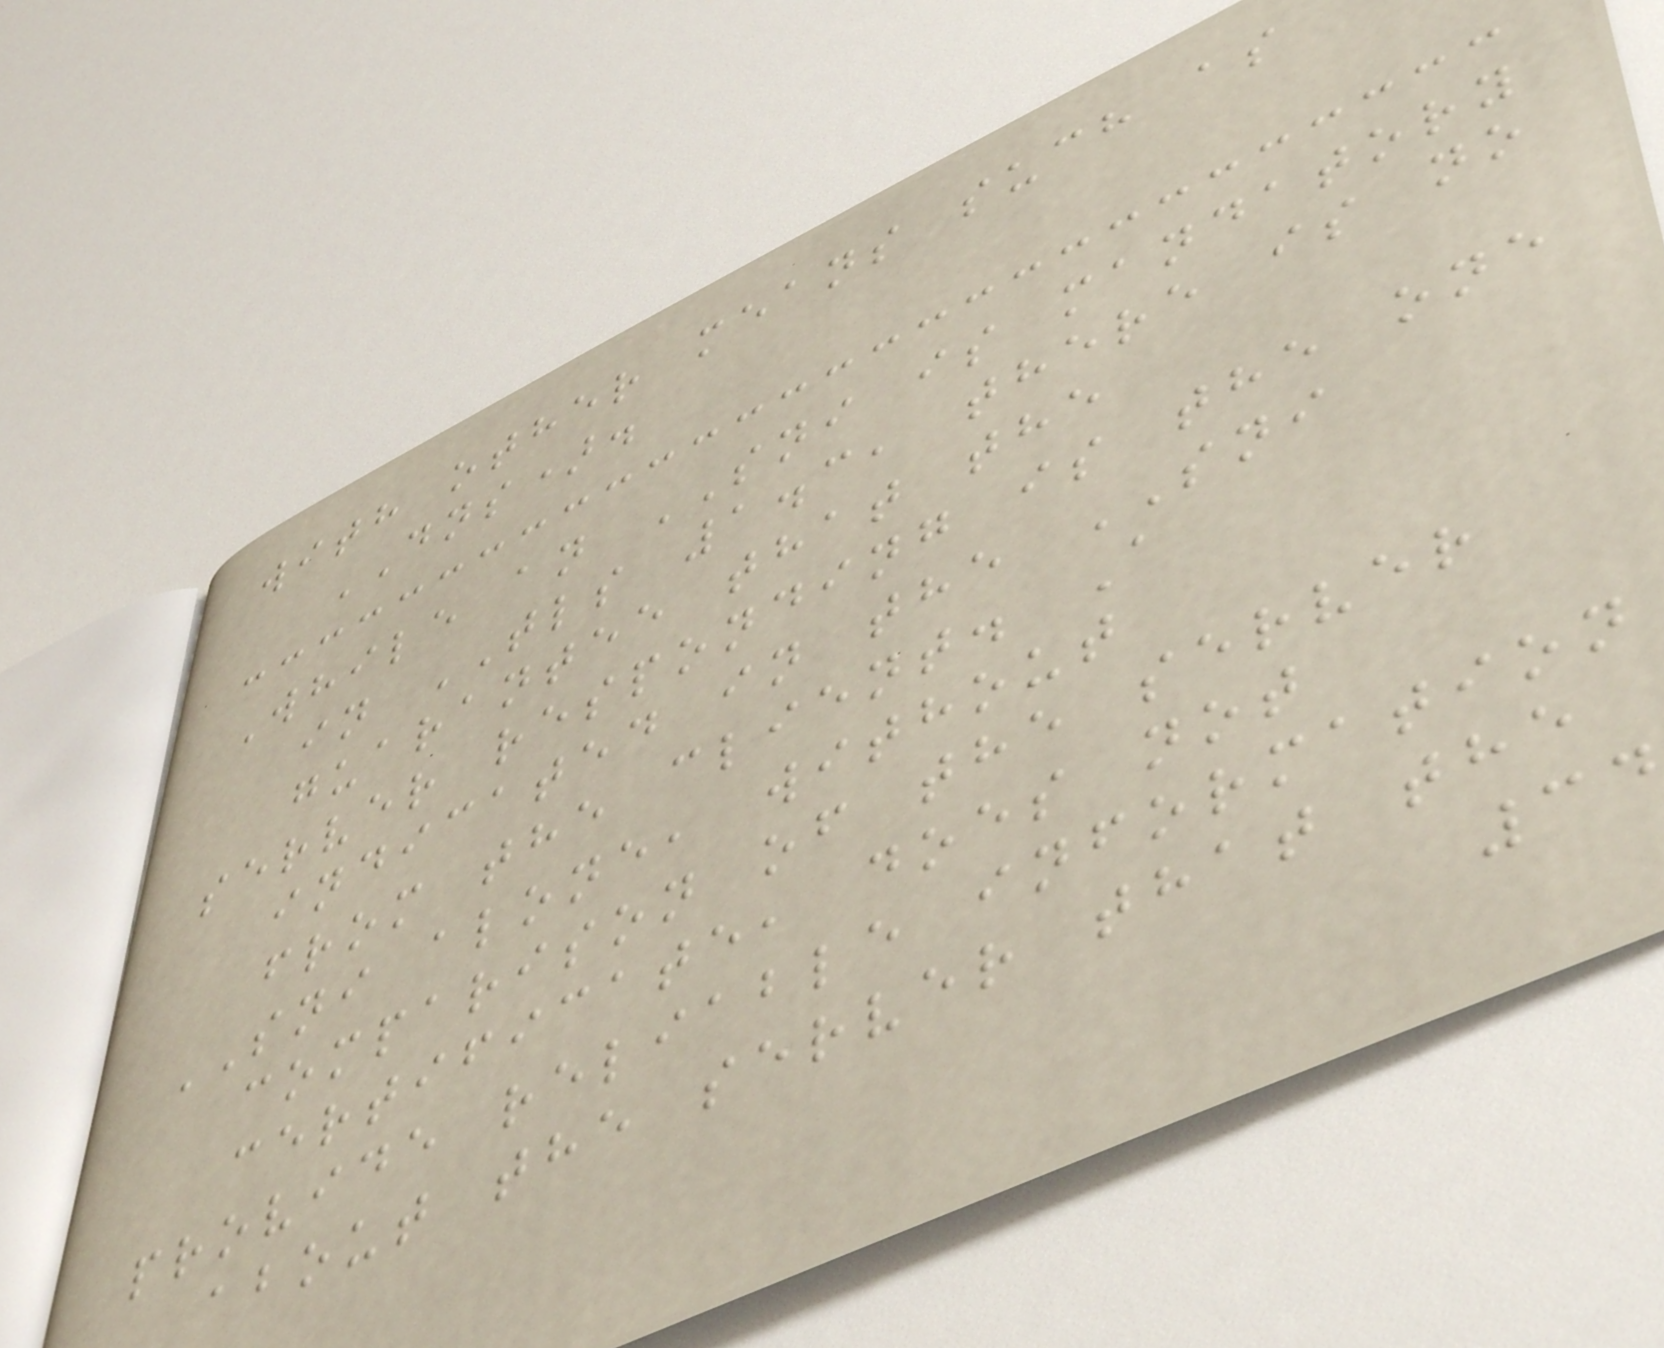with other means such as
DNS).
While an SNI is mandatory
in TLS 1.3, there is no
guarantee that the
server responding is the one
indicated in the SNI
from the client. A
SNI alone, without
comparison of the server
certificate, does not
provide reliable information
about the server that the
34
